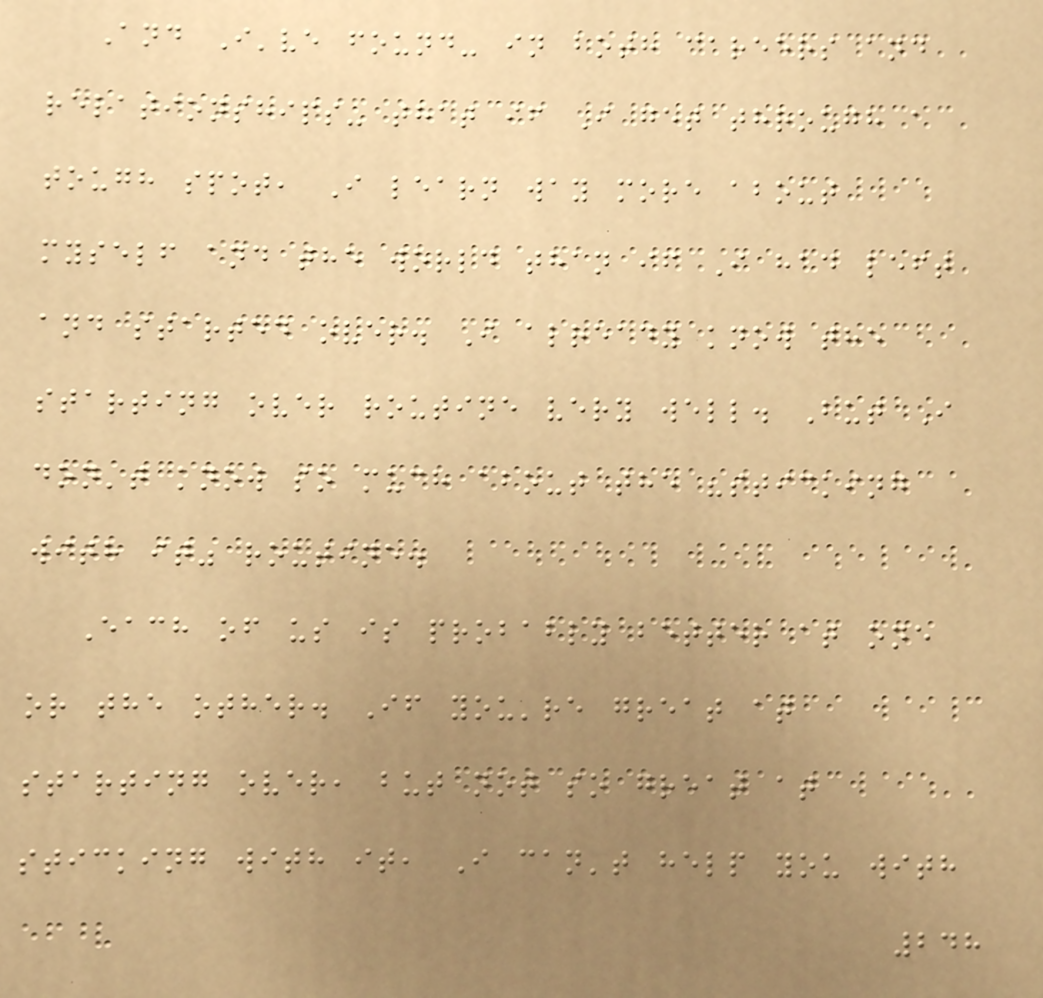And I've found- in both careers and
relationships- that if I get through a
tough spot, I learn way more about
myself and the world than if I had left
and started over. I already know the
starting over routine very well. But I
don't know so much about the "sticking
with it" routine.
Each of us is probably better at one
or the other. If you're great at
starting over, but not so great at
sticking with it, I can't help you with
248
